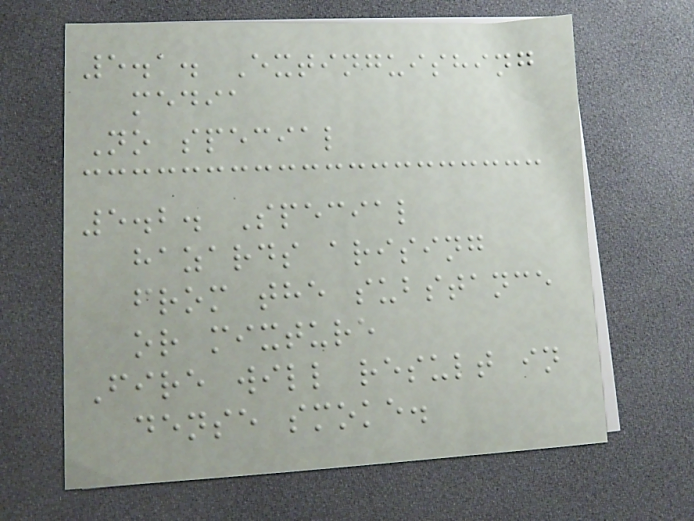5.1. Extinguishing
media
No special
5.2. Special
hazards arising
from the substance
or mixture
Fire will result in
dense smoke.
